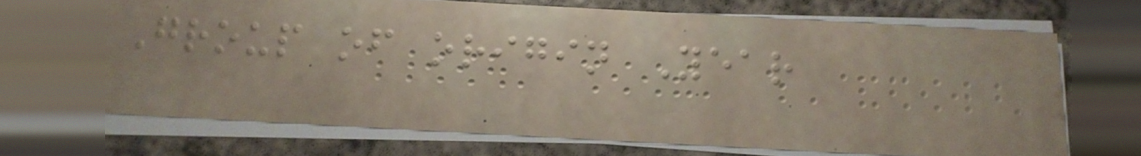Group of origin Year
